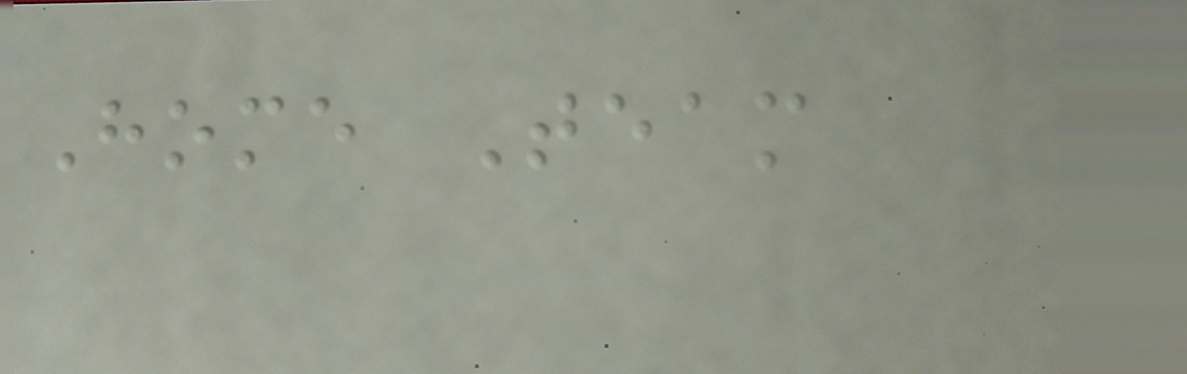Home Team
